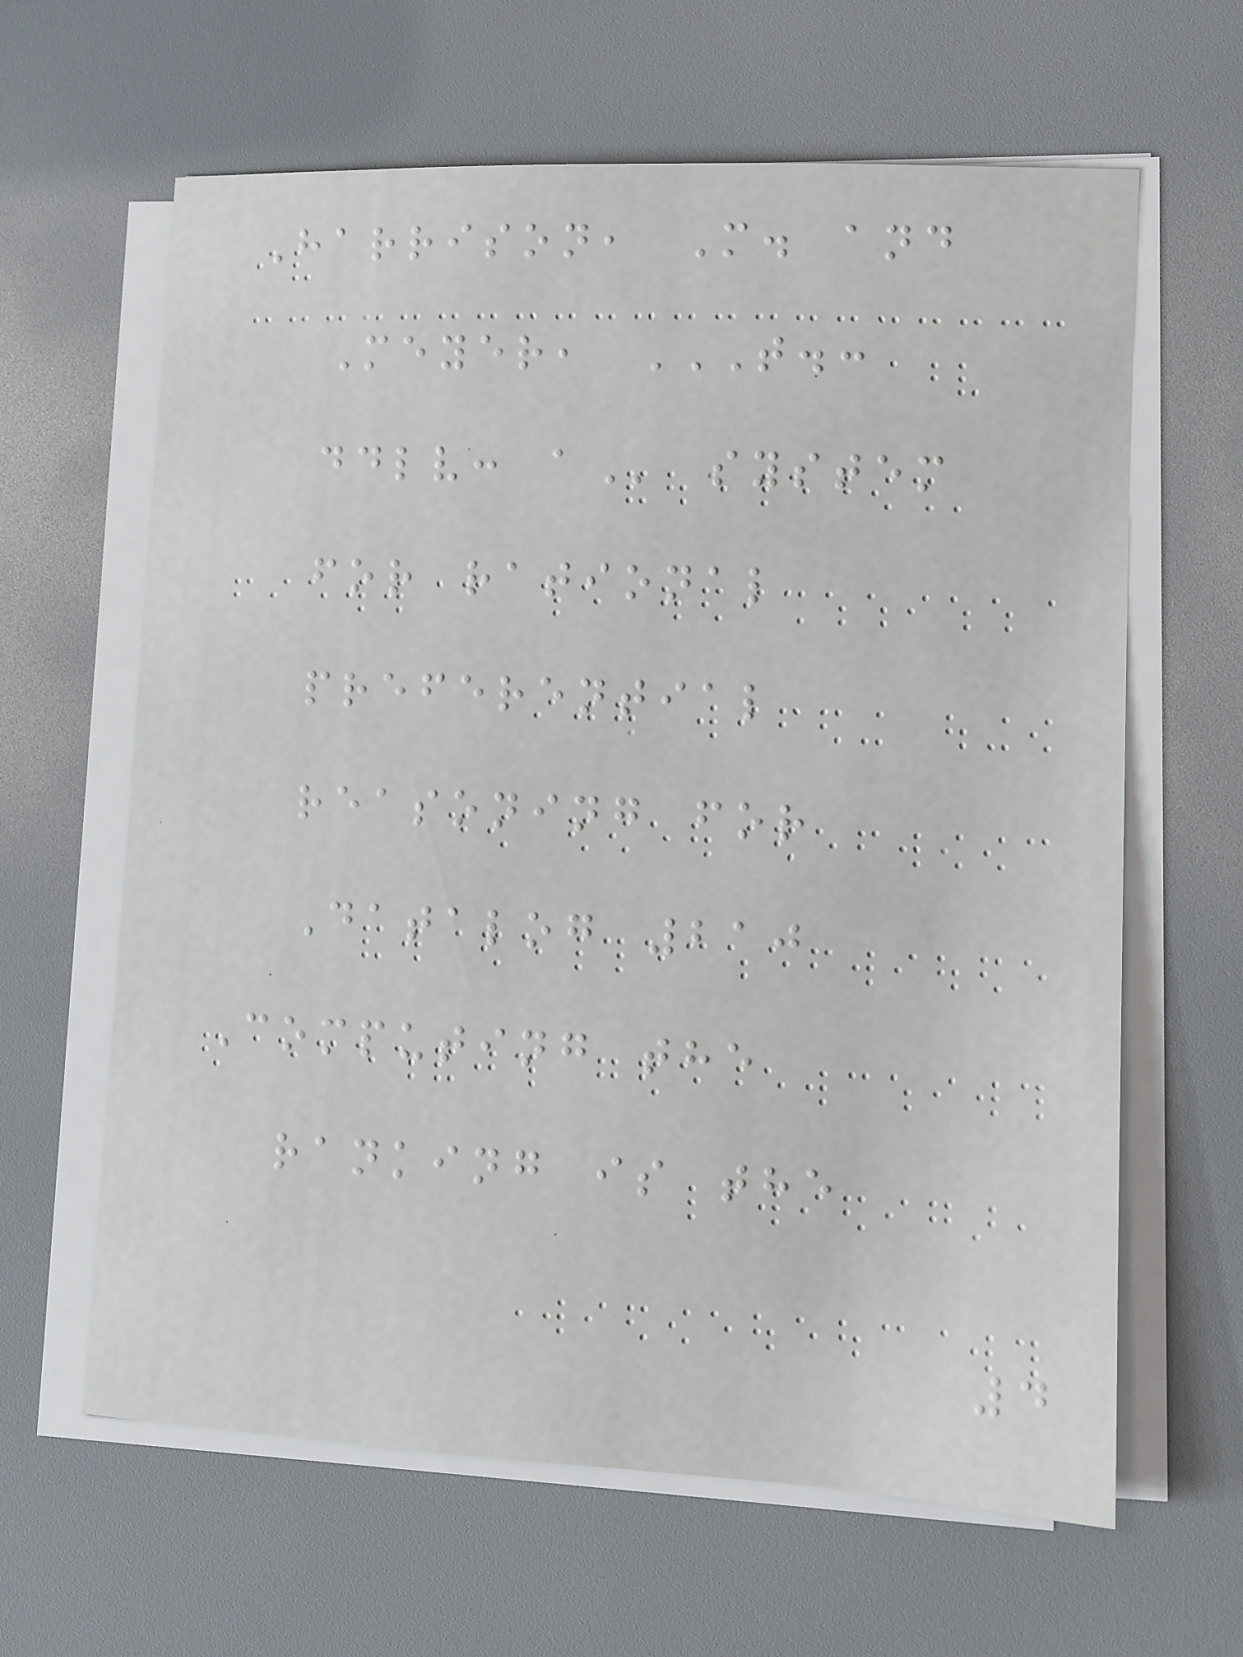Harrison, M. and
Meyer, T.:
DDLV: A system
for rational
preferential
reasoning for
Datalog 210
Computing the
ranking is the
4
